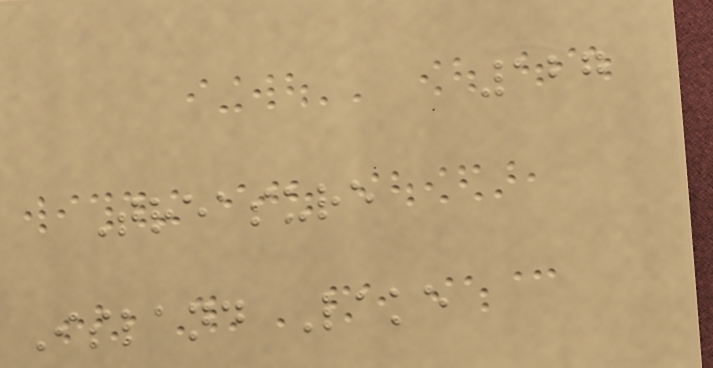127
Treasure
Island Lake
